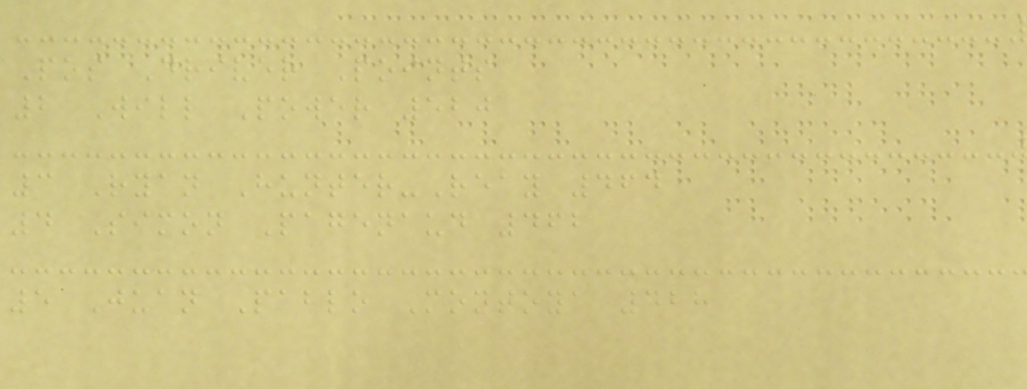Pos Driver Points
2 Will Power 520
3 Ryan Hunter-Reay 464
4 Simon Pagenaud 462
5 Juan Pablo Montoya 428
